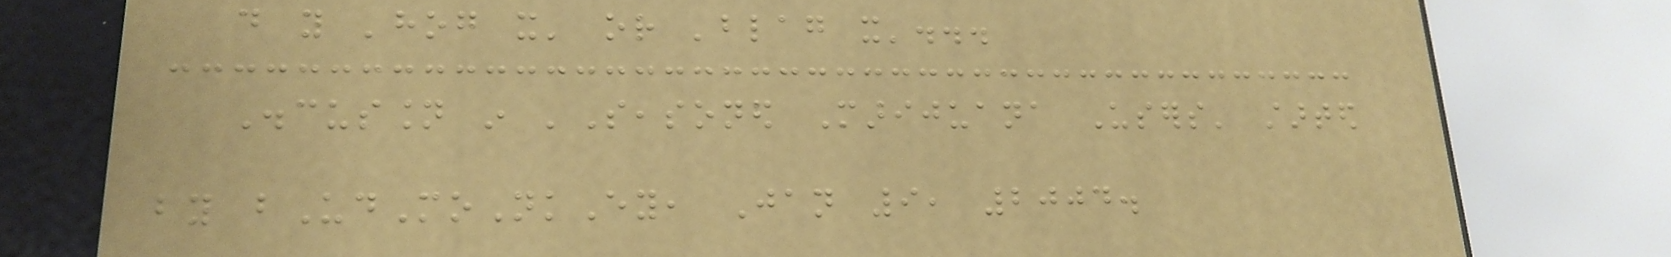do you 'hog it' or 'blag it'...
Discussion in 'Seasoned Marijuana Users' started
by bUdMoNkEy, Jan 9, 2004.
